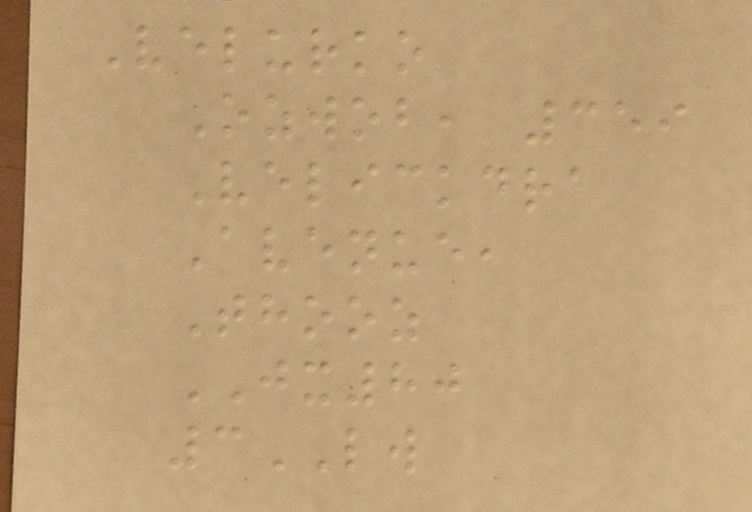Velurko
Ozwob, 359
Velickdra
Avenue,
Thooz
JX80
3LW
